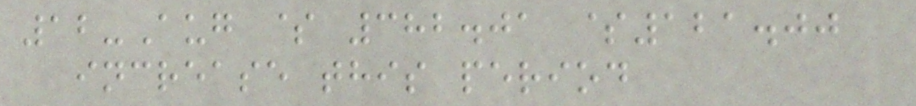12-Aug $ 382.01 $121.00
increase this period
